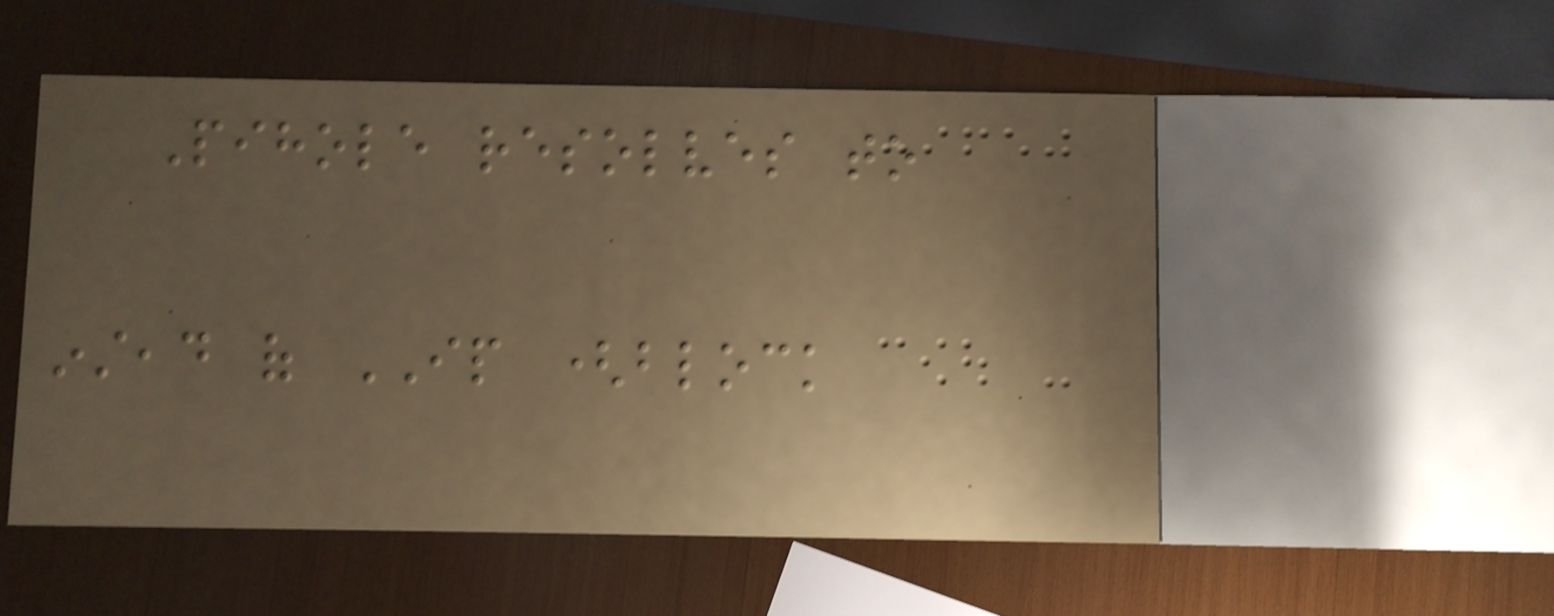Pihole resolves to
instead of IP (block
